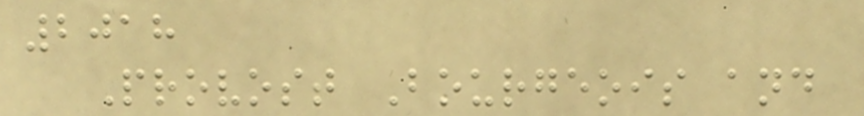2018
Provost Bourgeois and
